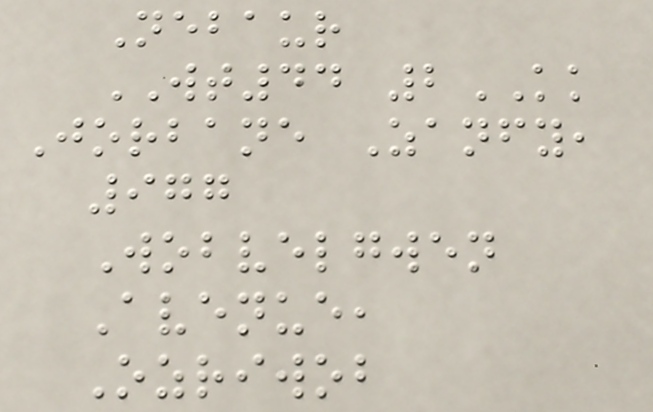Nebaur
WT44 2KK
Jorbane Zanfy,
977
Wobvelgwen
Avenue,
Ozriwob
